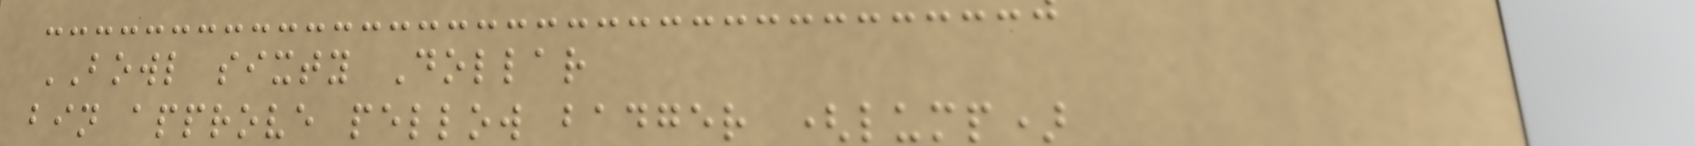BOWL sixty Dollar
bin approve pellow badger (lump)
